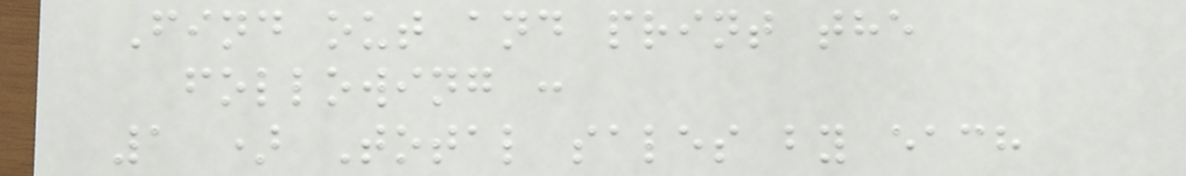Find out and print the
following :
1 ) Total sales by each
